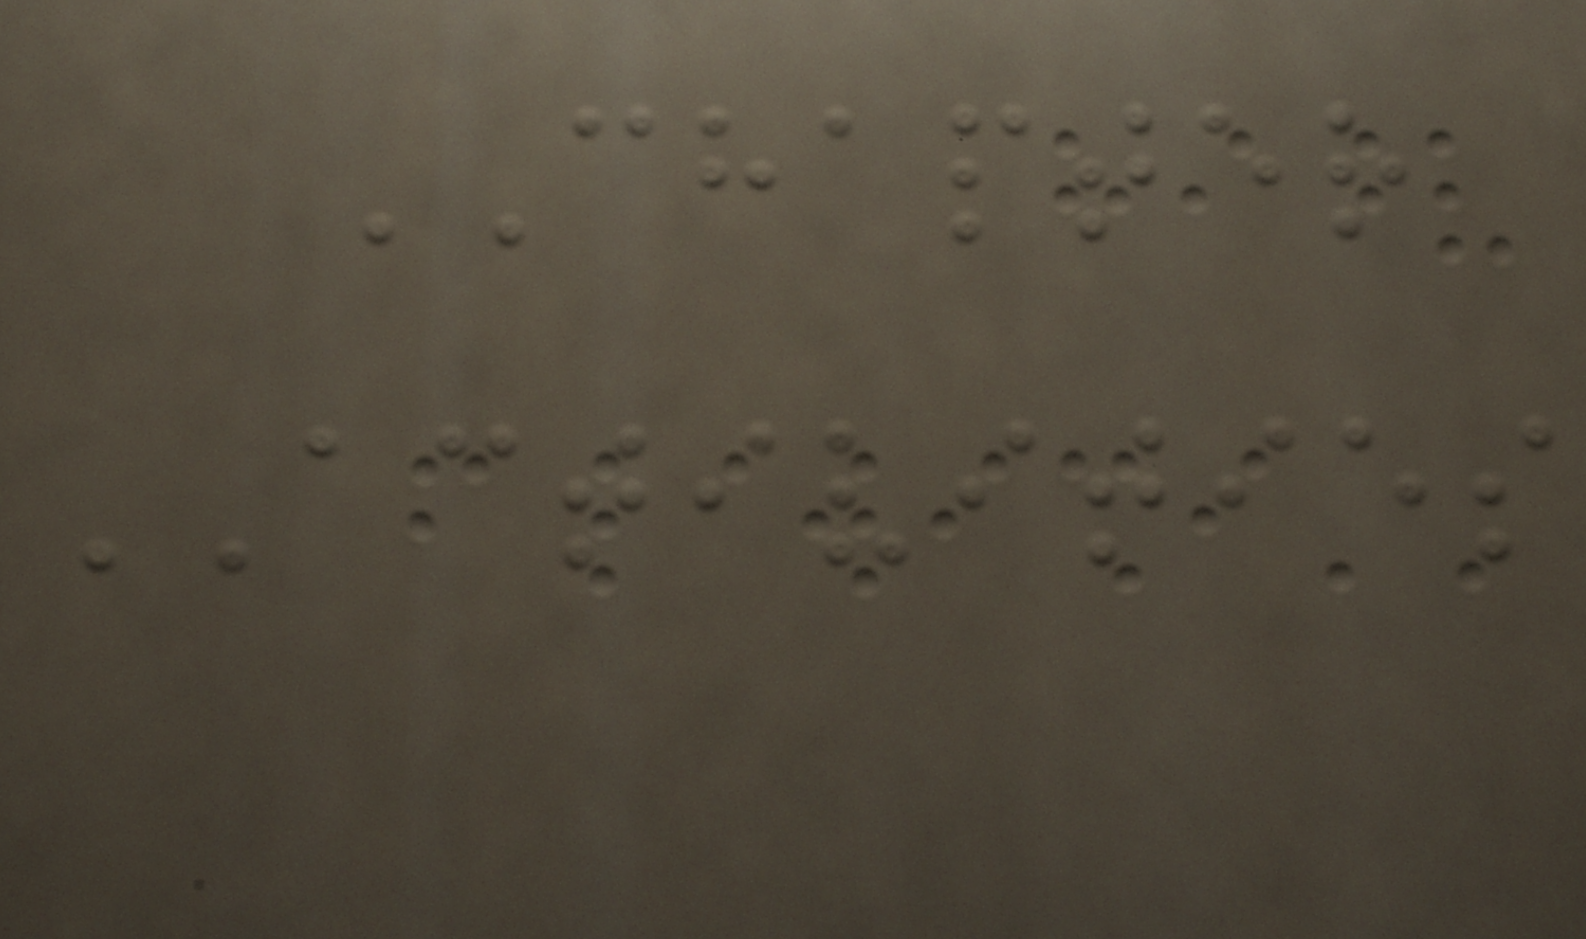CHAPTER
ACTIVITIES
